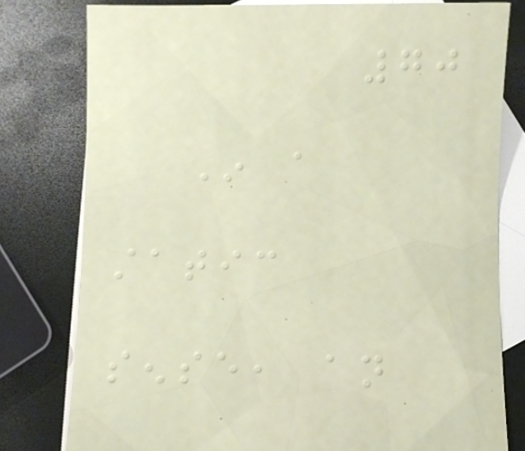70
In a
static
sense, an
